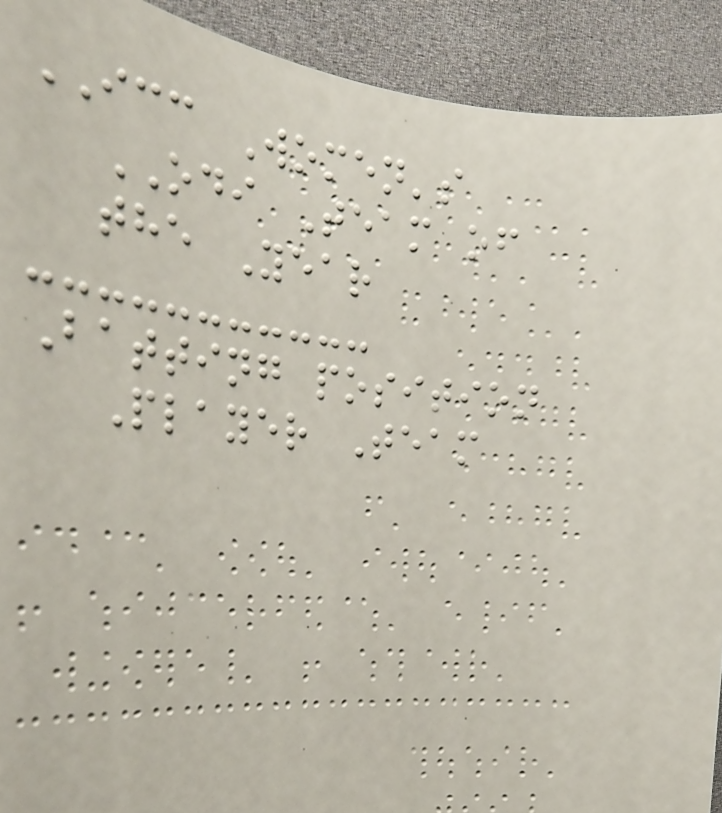ICC Women's
ODI Team of
the Year
Batting position
Player Team
